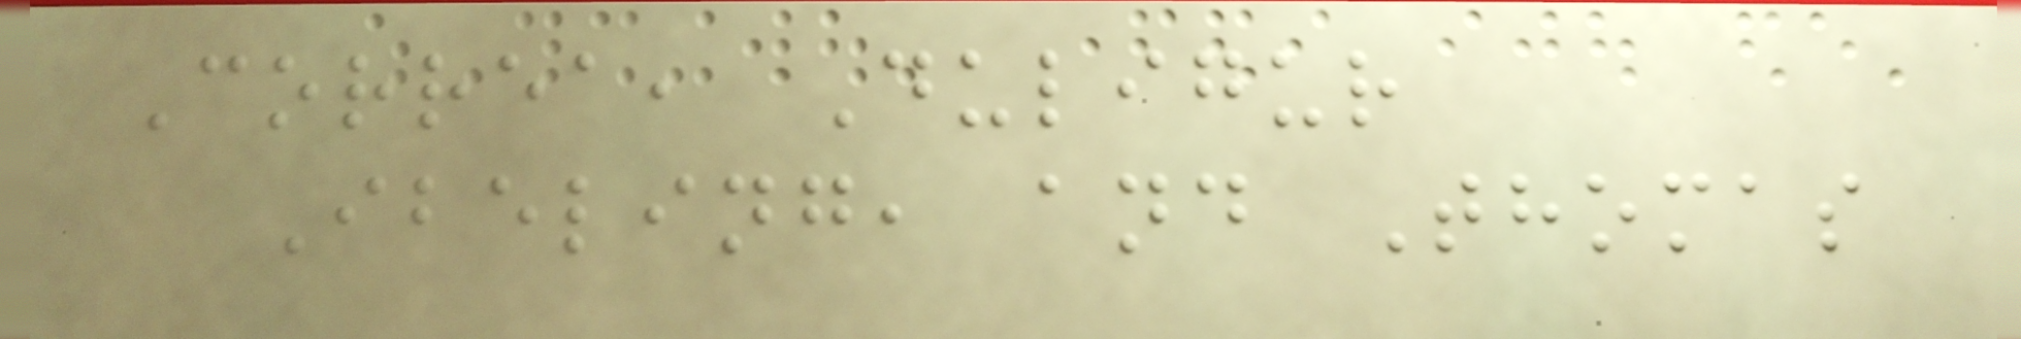Correa, Duligur
Ibeling, and Thomas
